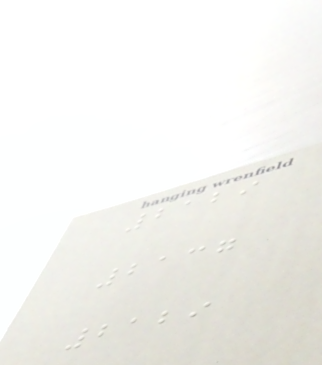2129
2137
2129
